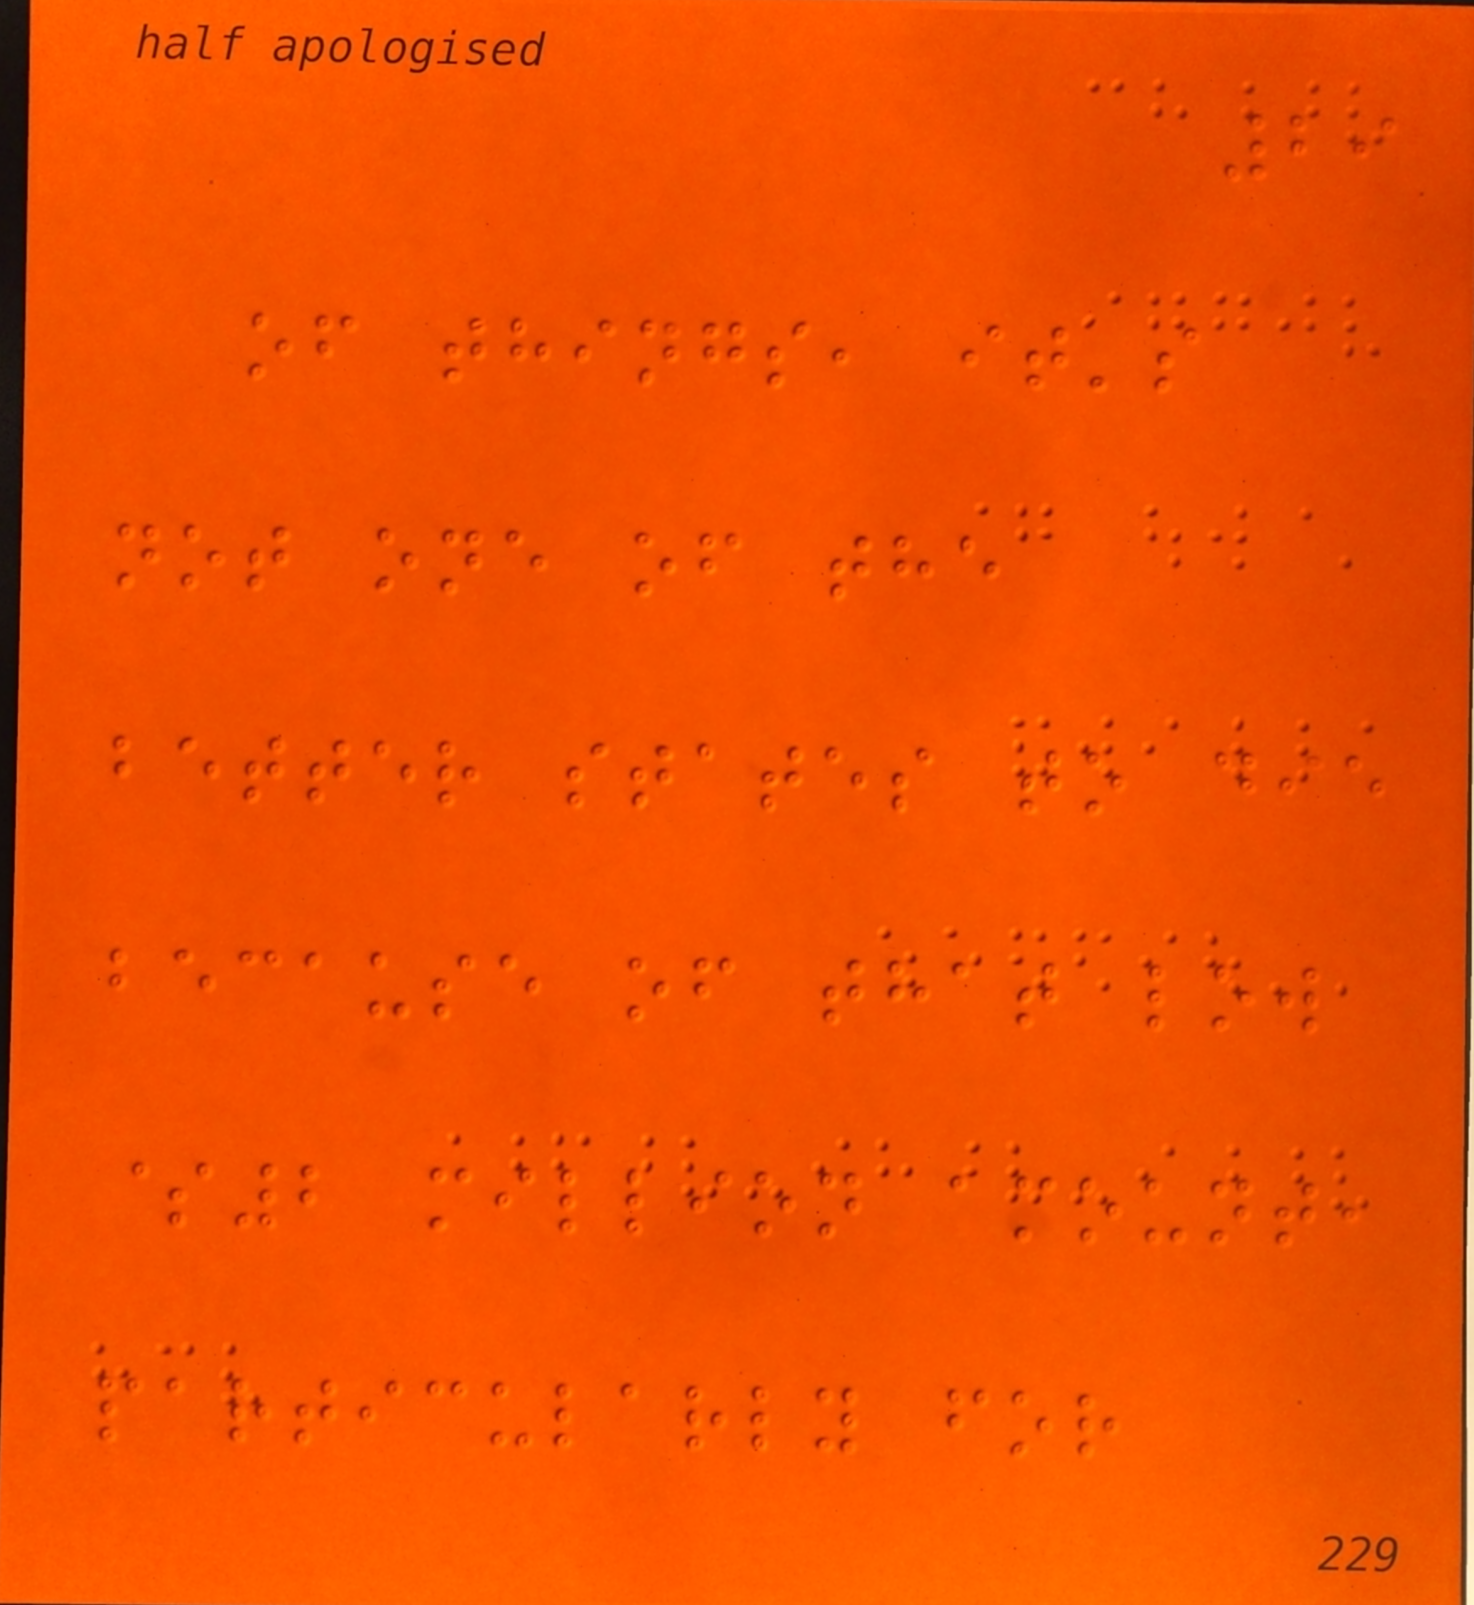29
of things, it's
not one of the
better states to die
because of that low
$2 million amount,
particularly for
